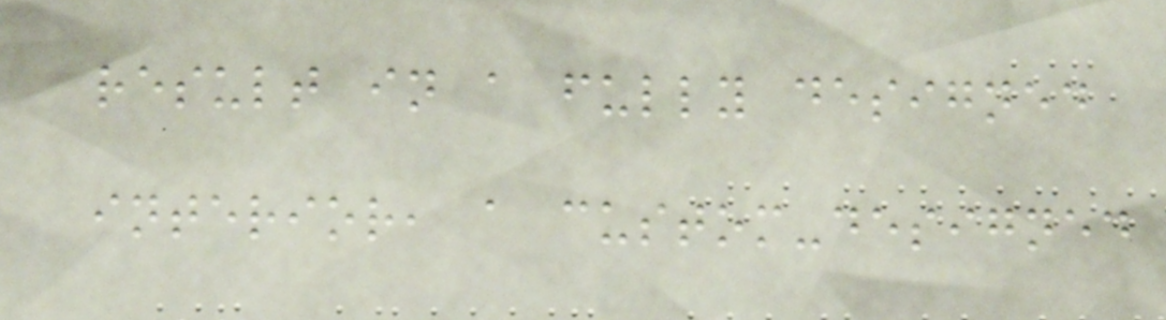result in a fully designed
interior, a custom-designed
